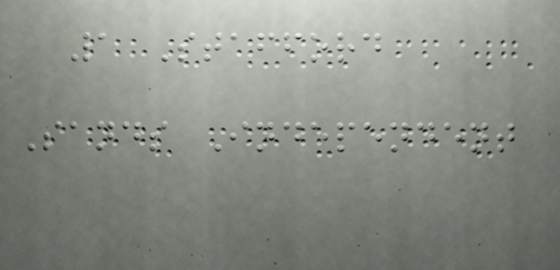1 Stafford
Sands Independent
